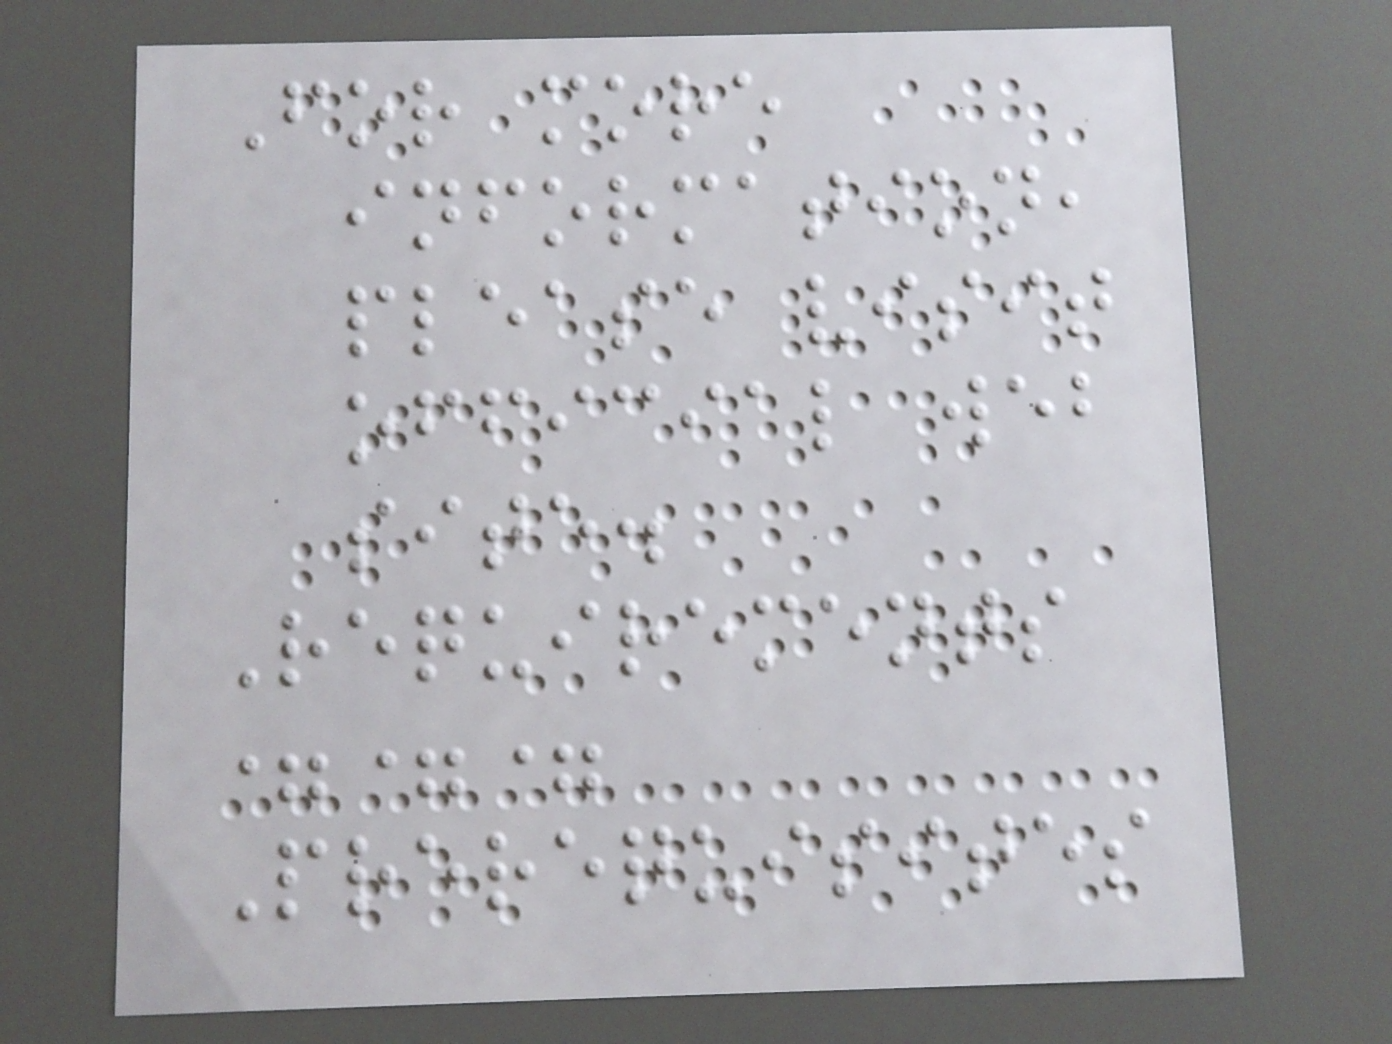For more
information,
please visit
official web
site.
Requirements
===
Prerequisites
